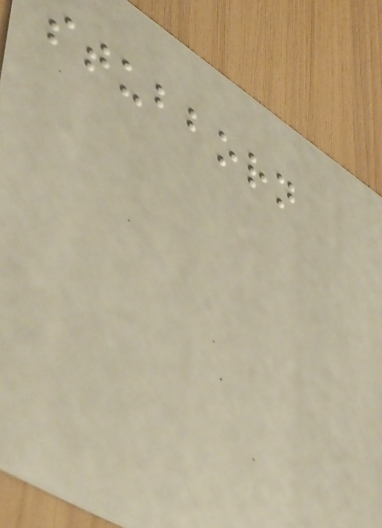stubborn
